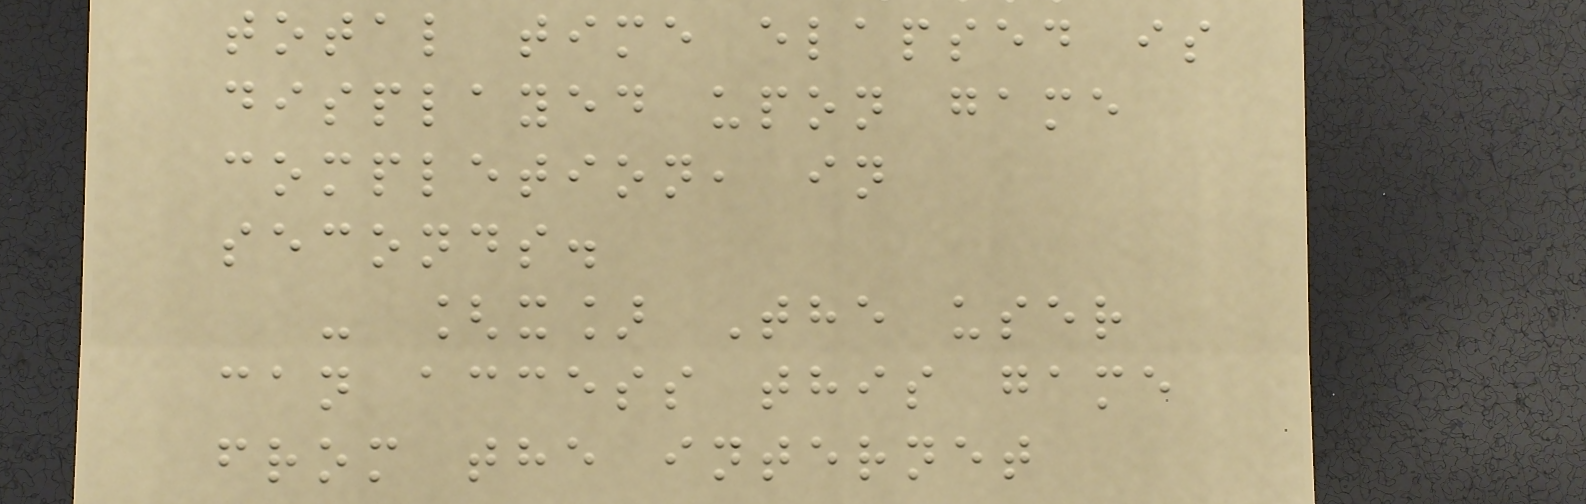total time elapsed is
displayed upon game
completion, in
seconds.
- [x] The user
can access this game
from the internet
